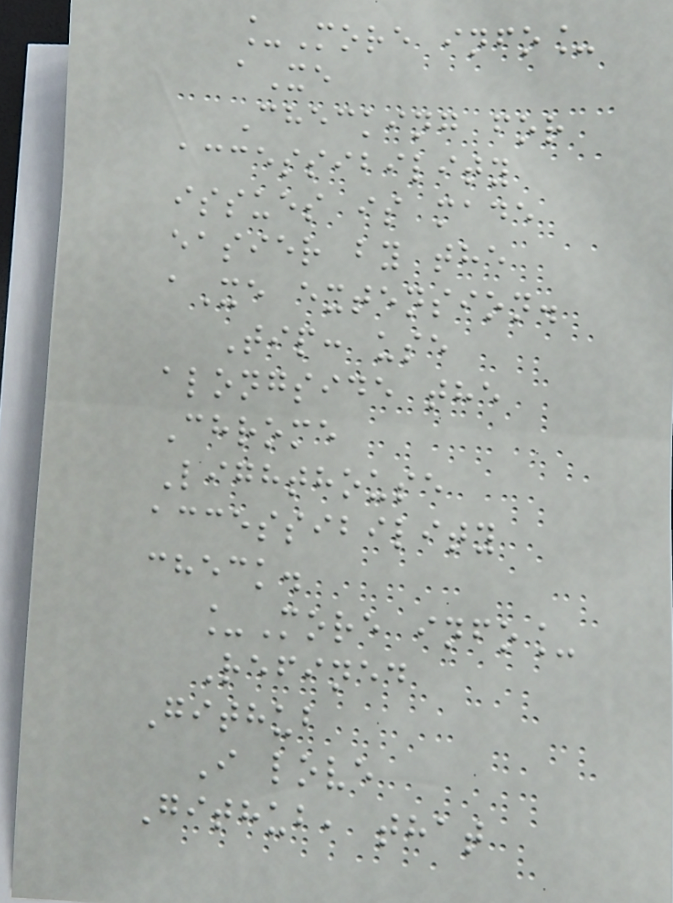_More info_
aXe
Checking for
accessibility
issues is made
easier by the
aXe extension.
Tip: use
alongside the
Chrome
Lighthouse
accessibility
check.
_More info_
Refined
Github
I love
Github, that
